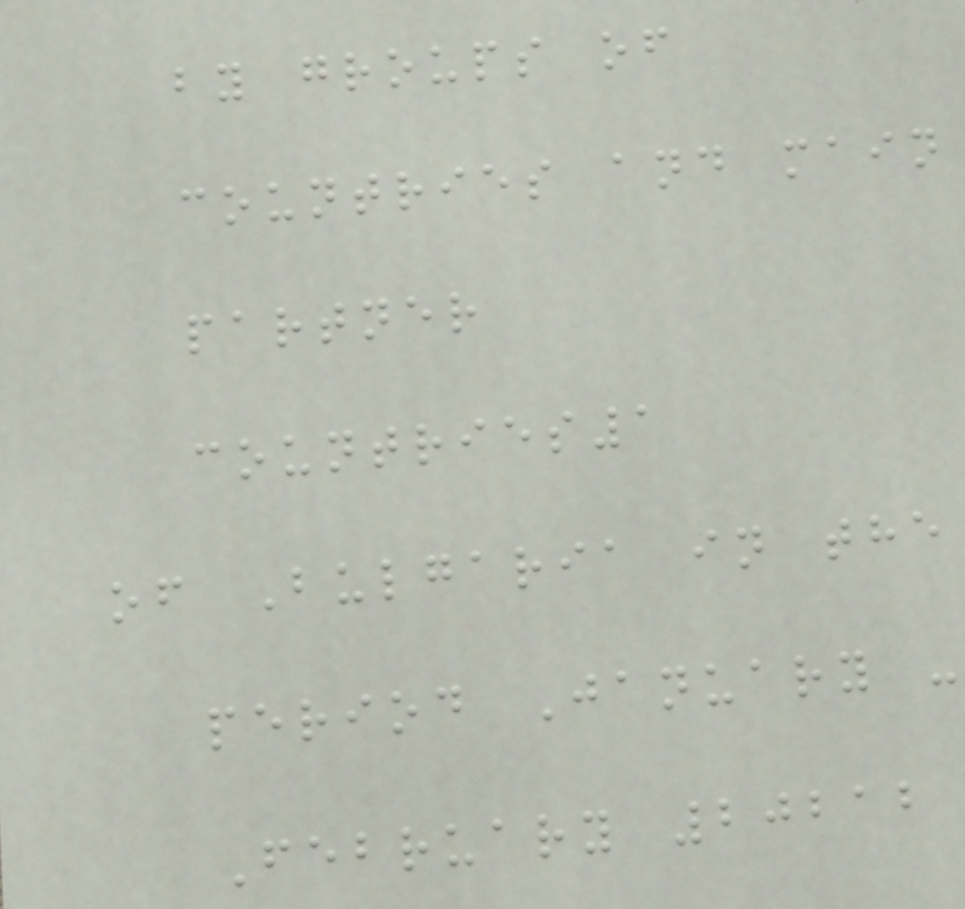by groups of
countries and main
partner
countries1
of Bulgaria in the
period January -
February 20212
